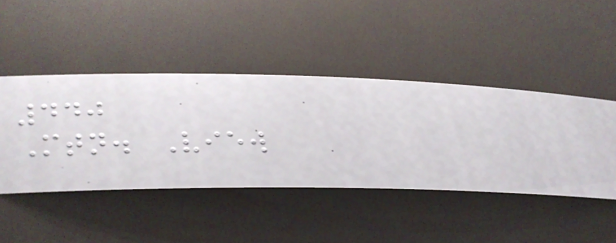440
Mtn. View
